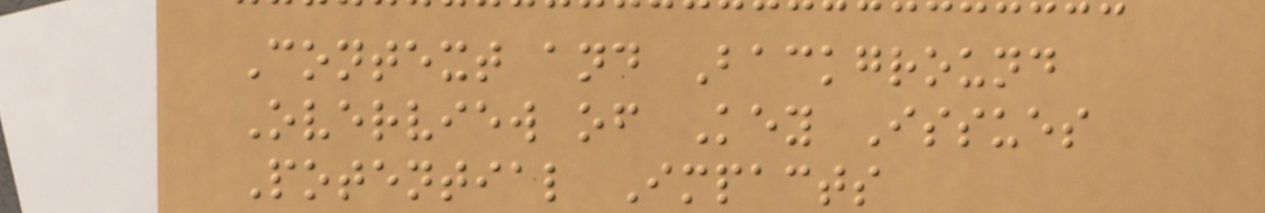Context and Background
Overview of Key Issues
Potential Impacts
